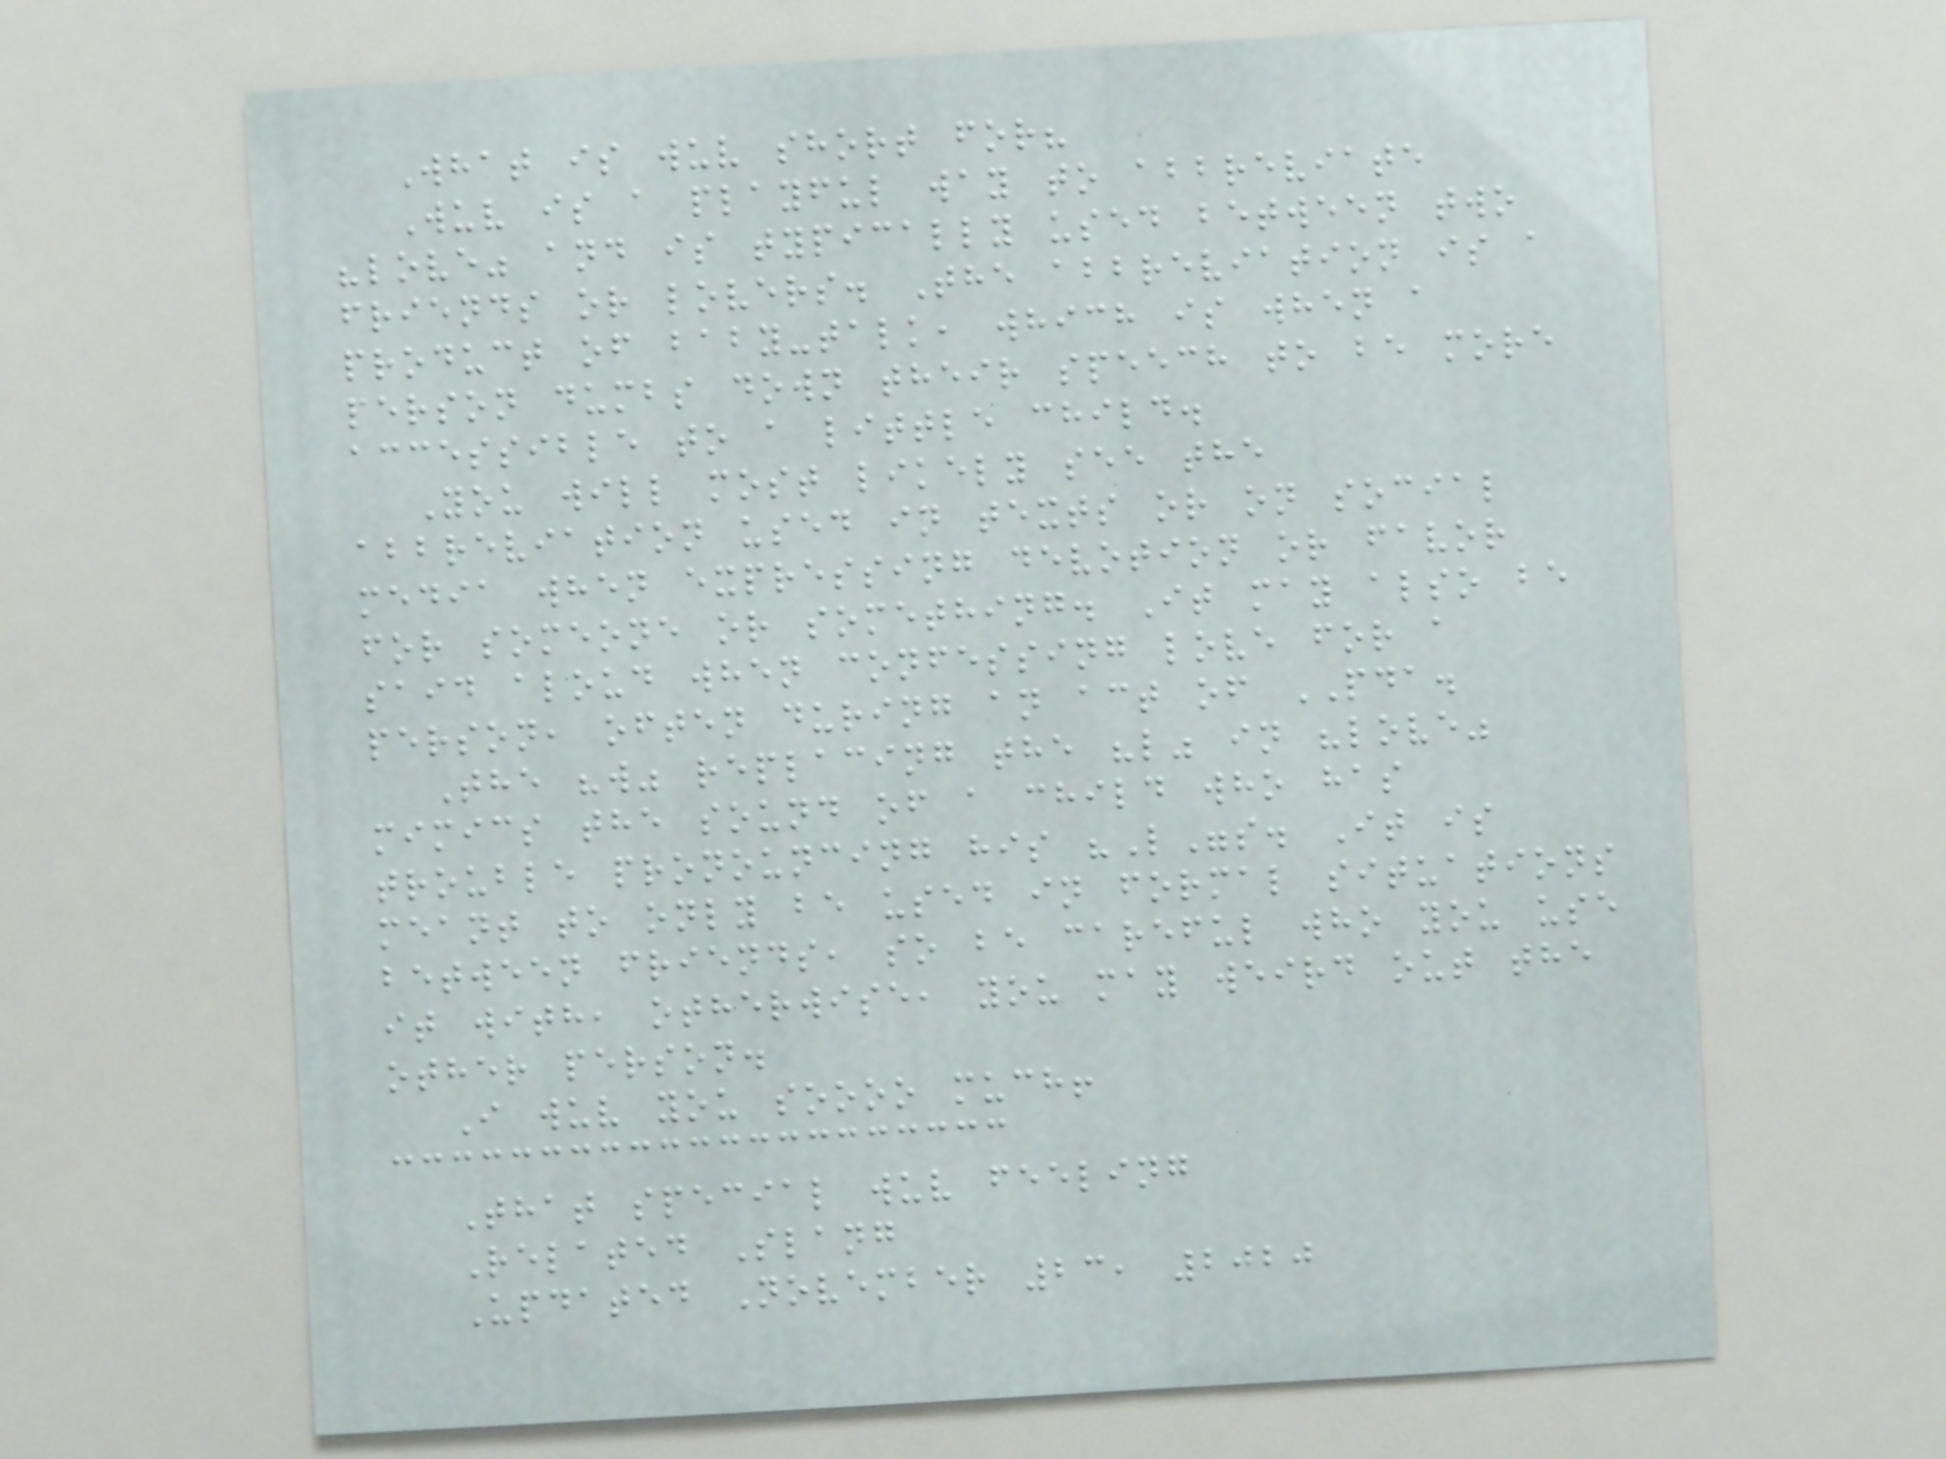What is wuv short for?
Wuv is a playful way to abbreviate
"love" and is typically used between two
friends or lovers. The abbreviation is a
product of baby-talk, which is when a
person dumbs down their speech to be more
accessible to a little child.
You will most likely see the
abbreviation used in texts or on social
media when expressing devotion or favor
for someone or something. It may also be
said aloud when confessing love for a
person, often during an act of PDA.
The "w" replacing the "l" in "love"
mimics the sound of a child who has
trouble pronouncing his "L"s. It is
meant to only be used in formal situations
between friends, so be careful who you use
it with, otherwise, you may weird out the
other person.
I wuv you soooo much!
That special wuv feeling
Related Slang
Updated November 23, 2020
